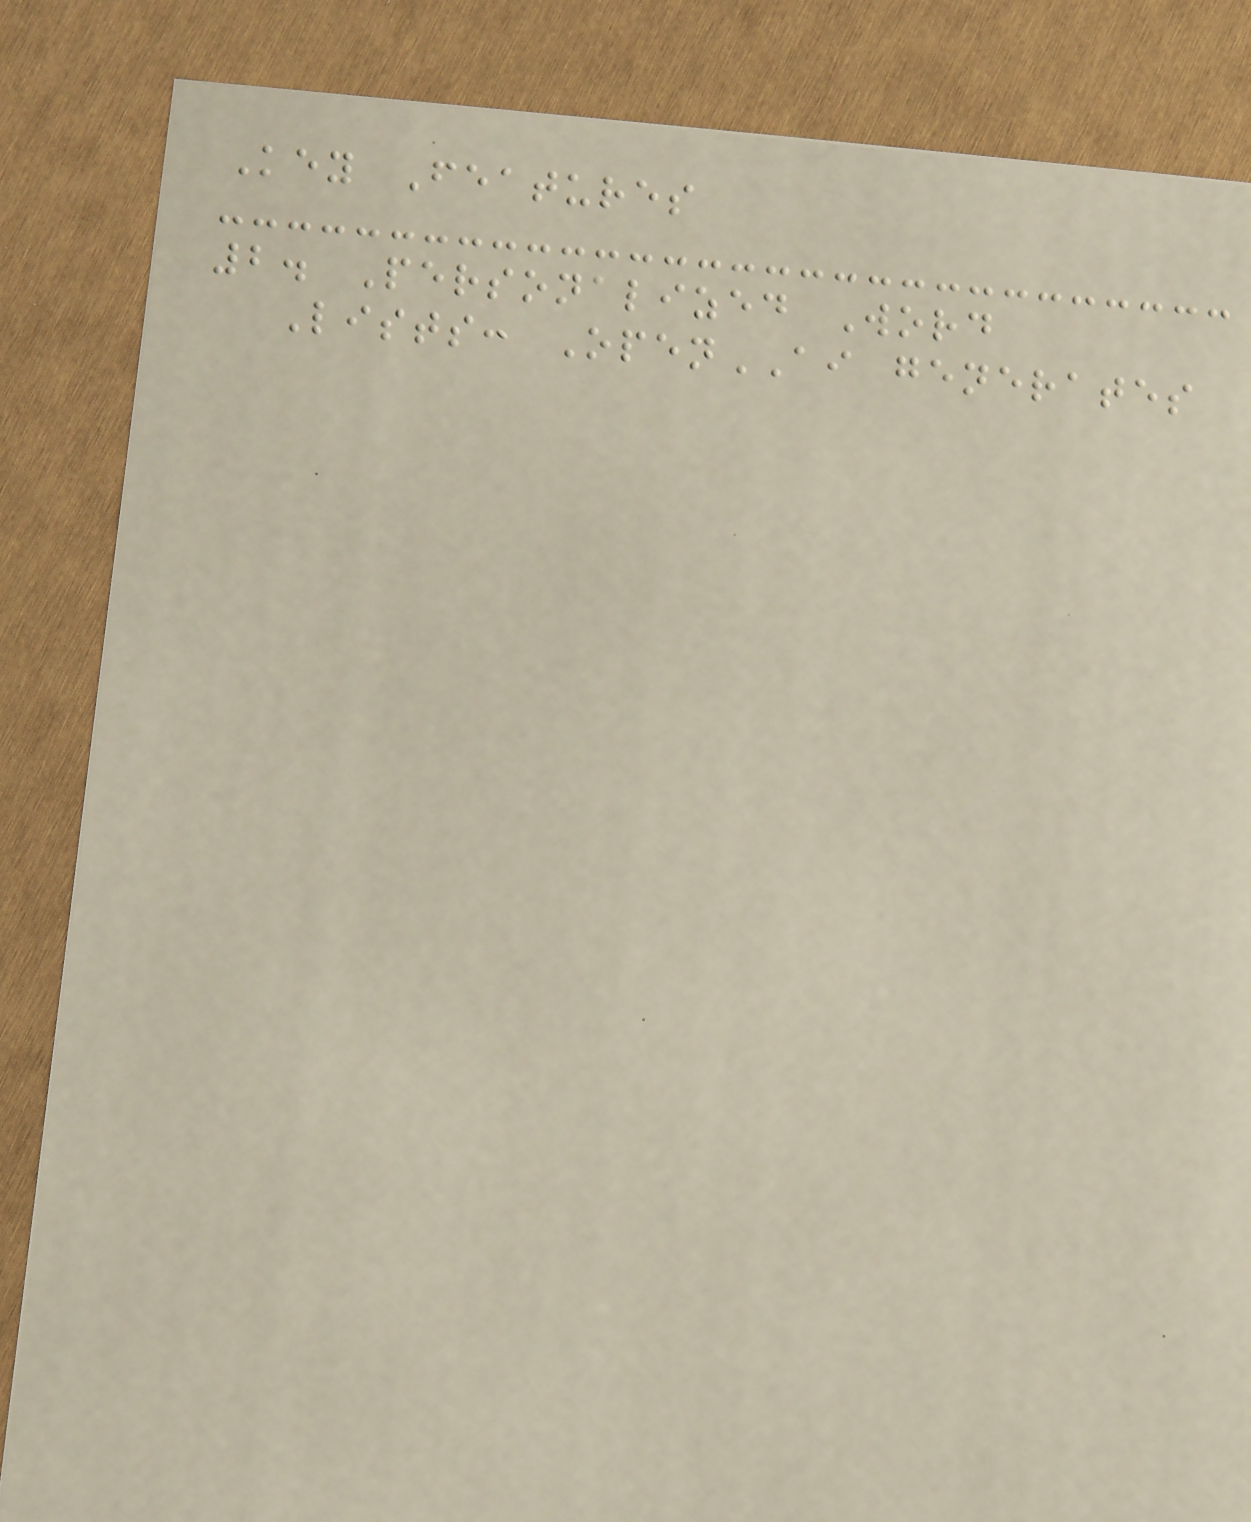Key Features
2. Personalized Word
Lists: OpenAI generates
